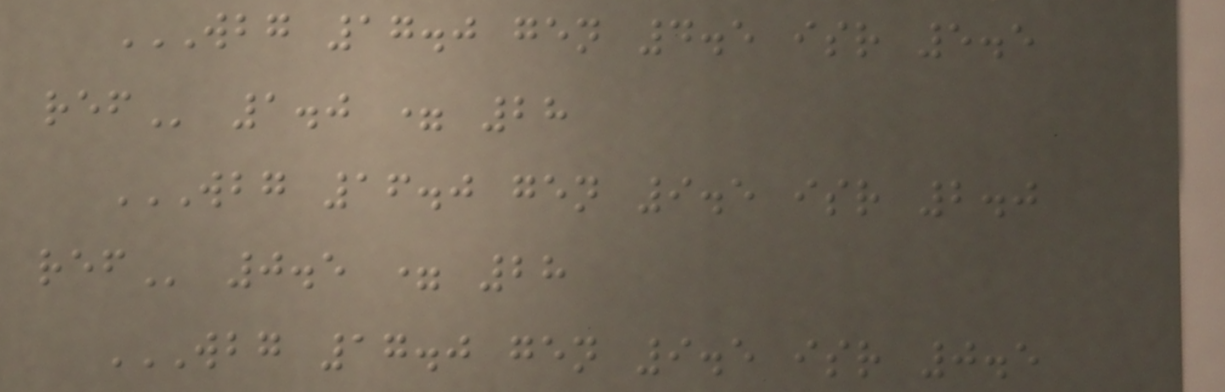WBG 17.0 GEN 4.5 ISR 5.5
REF 1.0 = 28
WBG 16.0 GEN 9.5 ISR 2.0
REF 0.5 = 28
WBG 17.0 GEN 9.5 ISR 0.5
